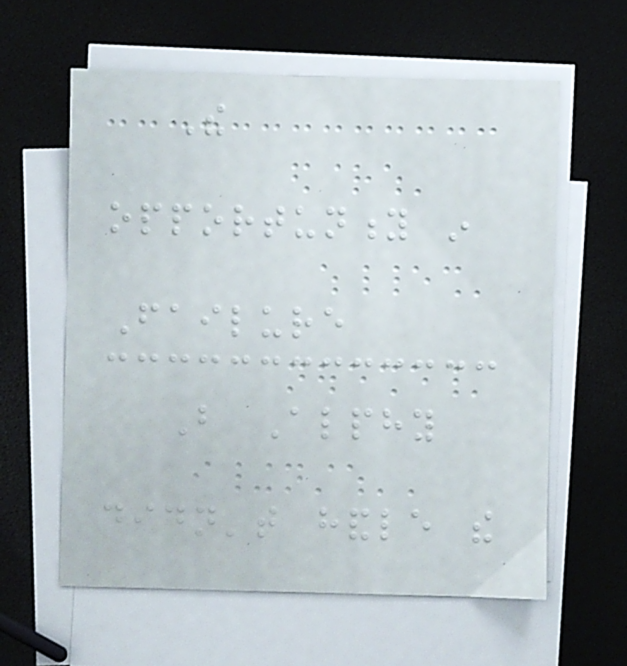The
opportunity in
Failure
But Alphy
didn't handle the
